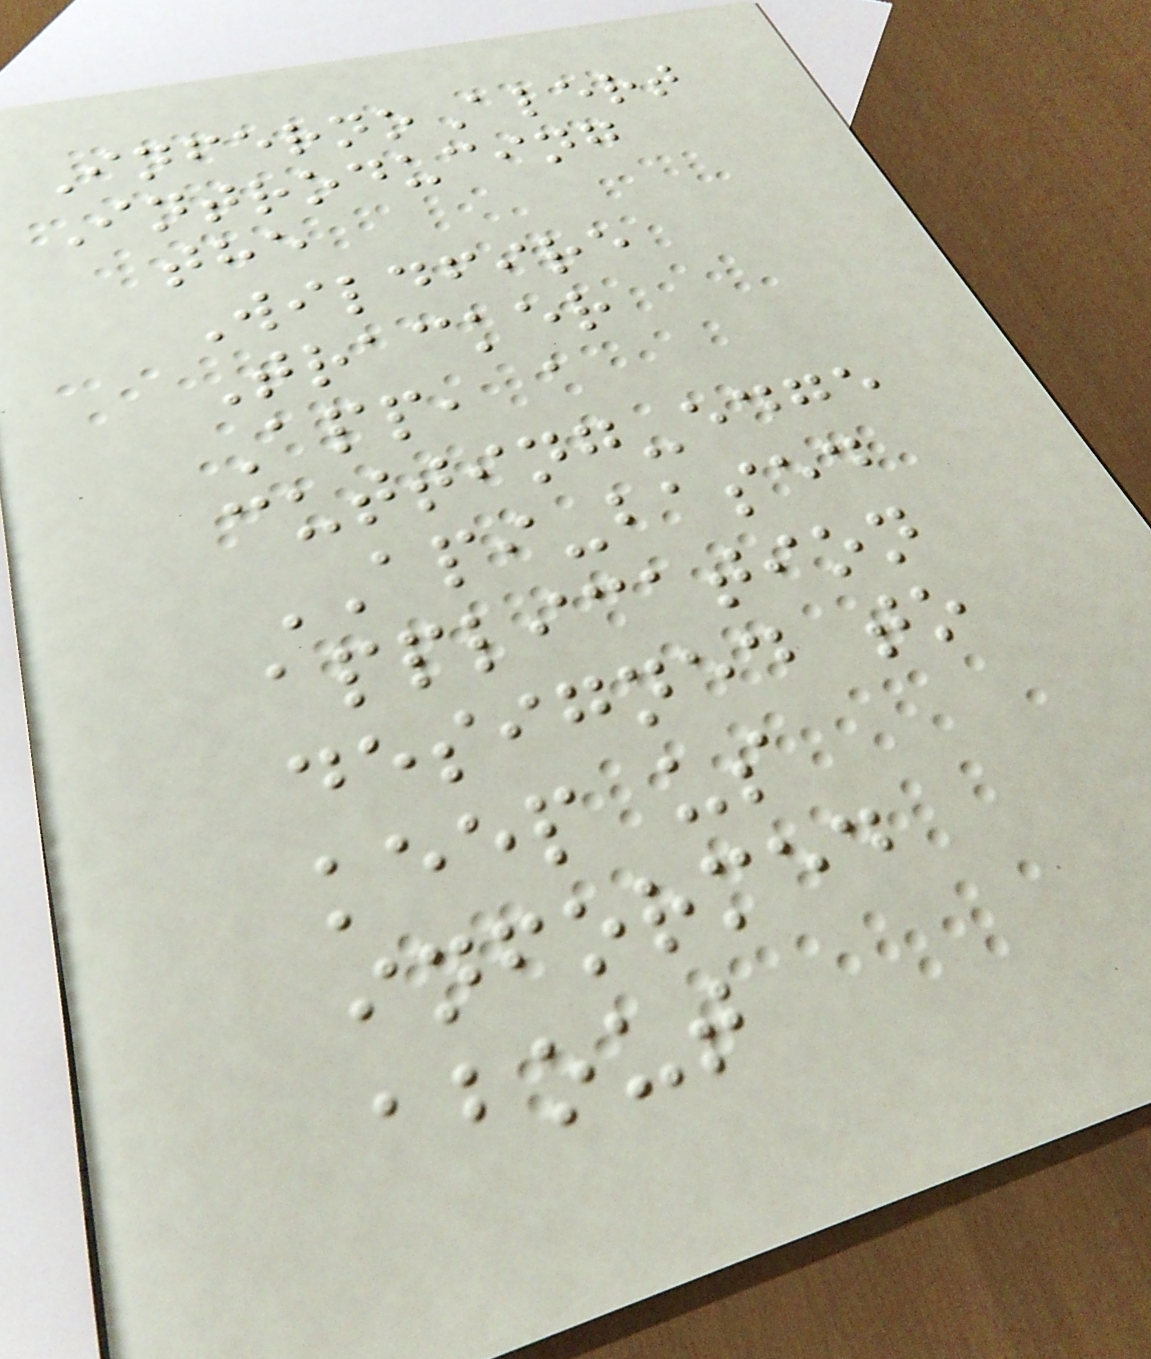InfernoAlert
Introducing
the
Wildfire
Tracker
App, a
cutting-edge
API-based
application
designed to
keep us
informed
about
